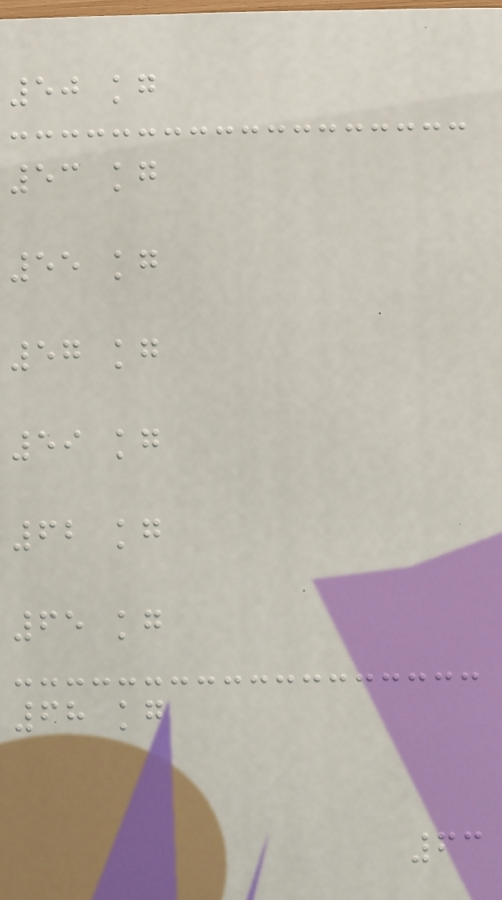50 kg
53 kg
55 kg
57 kg
59 kg
62 kg
65 kg
68 kg
63
